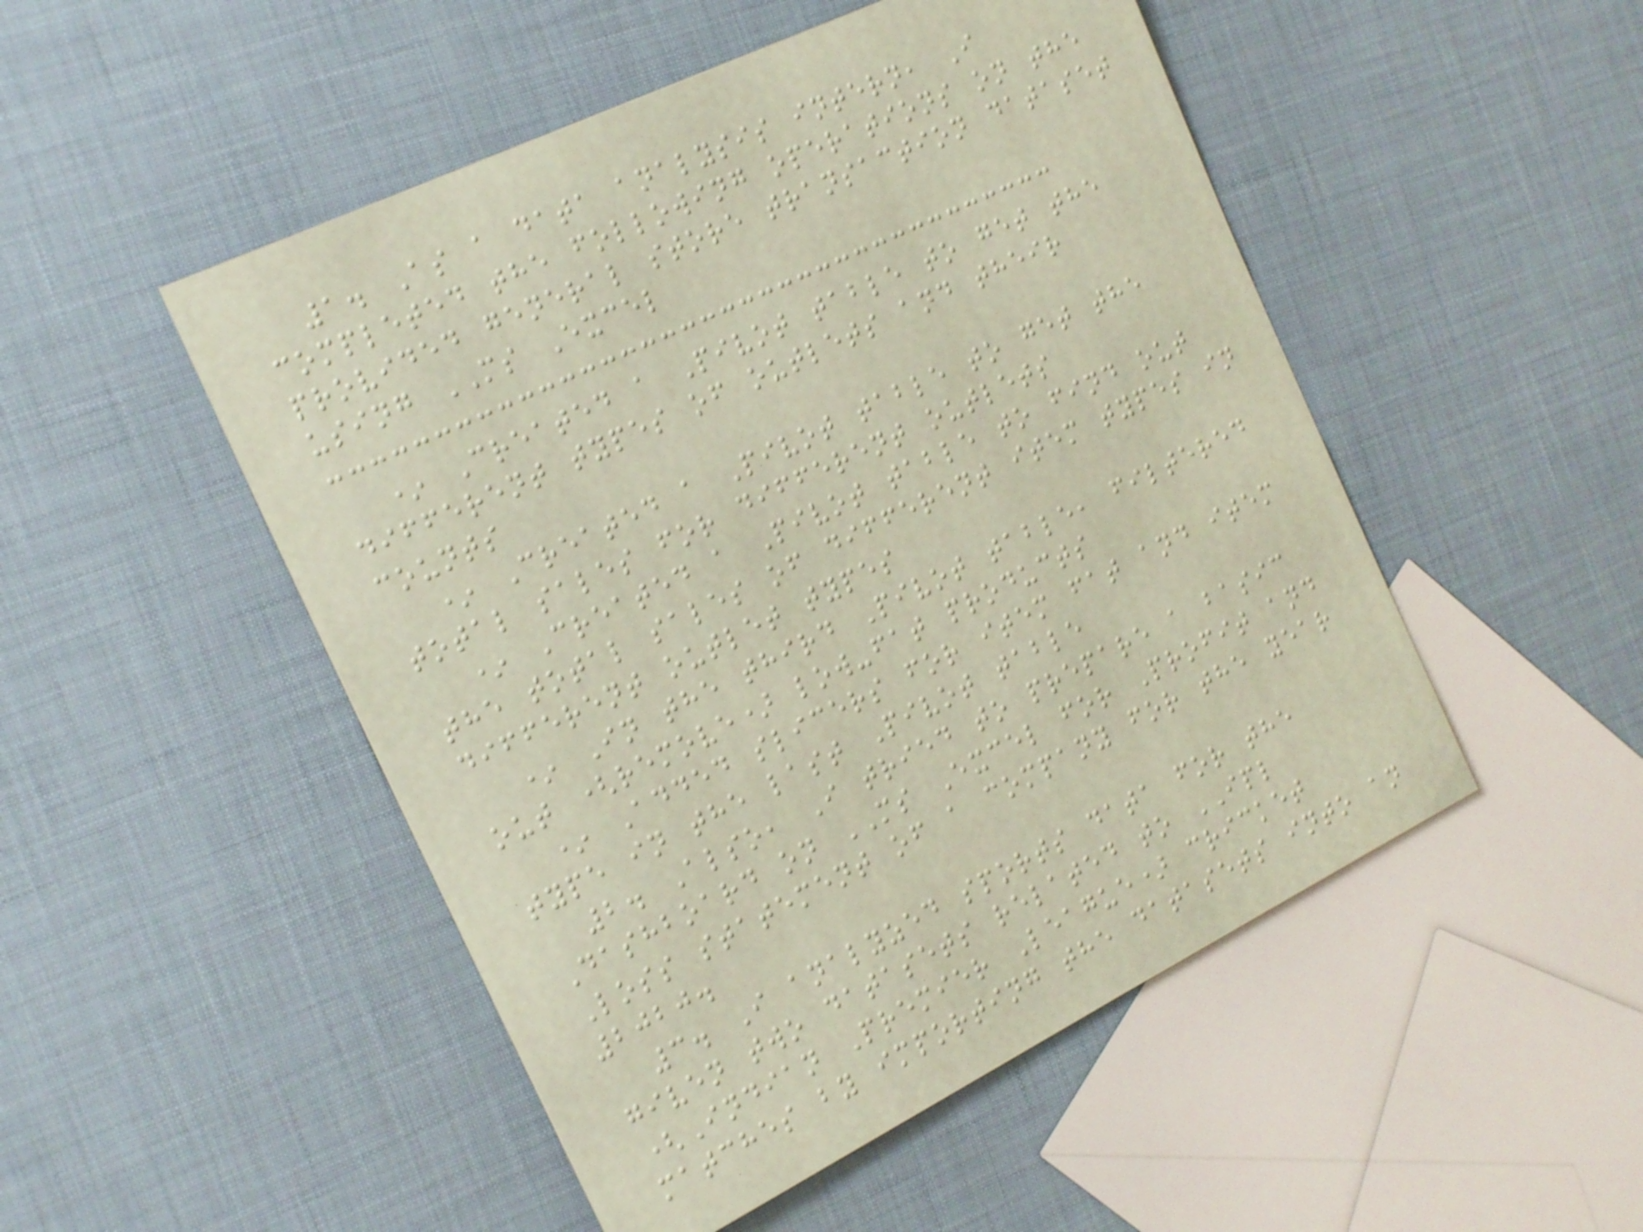1. As a data analysis intern, I
completed the following operations on the
provided general store transaction dataset
using MS Excel
* Created a Pivot table to get the
different types of outlets and their
counts
* Created a Pivot table to get the
total sales for different outlets
* Created a Pivot table to find out
the total sales of different item types in
different outlet types
* In the third Pivot table, filtered
out (remove) low-fat products
* Added slicers for item fat and item
type in the last Pivot table
2. Also, I tried to prepare a basic
Dashboard on MS Excel for Profit and
Loss statement of a company for the year
2020.
3. I analyzed sports data for the
given two datasets related to IPL
(Indian Premier League) cricket
matches by importing the datasets into an
